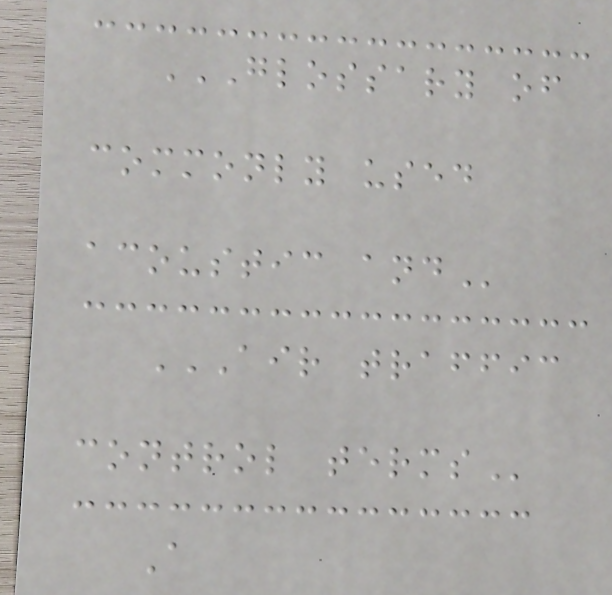GLOSSARY OF
COMMONLY USED
ACOUSTIC AND
AIR TRAFFIC
CONTROL TERMS
A
